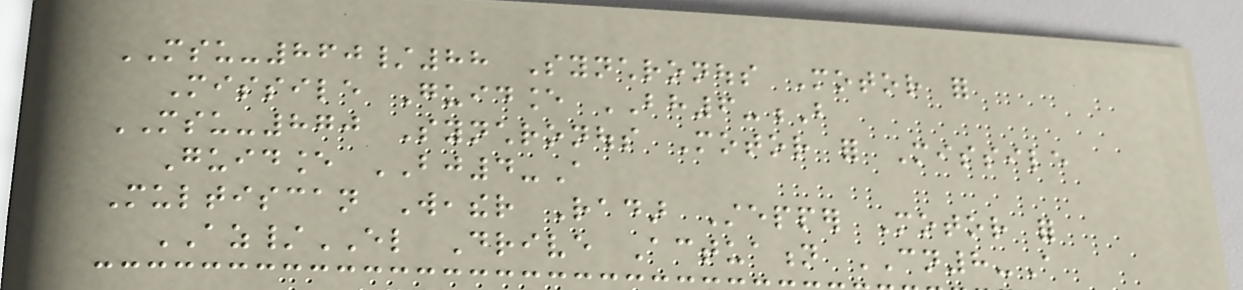MSU-860/88 Synchronous Motor for
Missile Guidance BH6-B
MSU-870 Synchronous Motor for Missile
Guidance BJ4-A
Multiscan Weather Radar Stepper Motor for
AZ/EL Drive Actuation CN8-A
